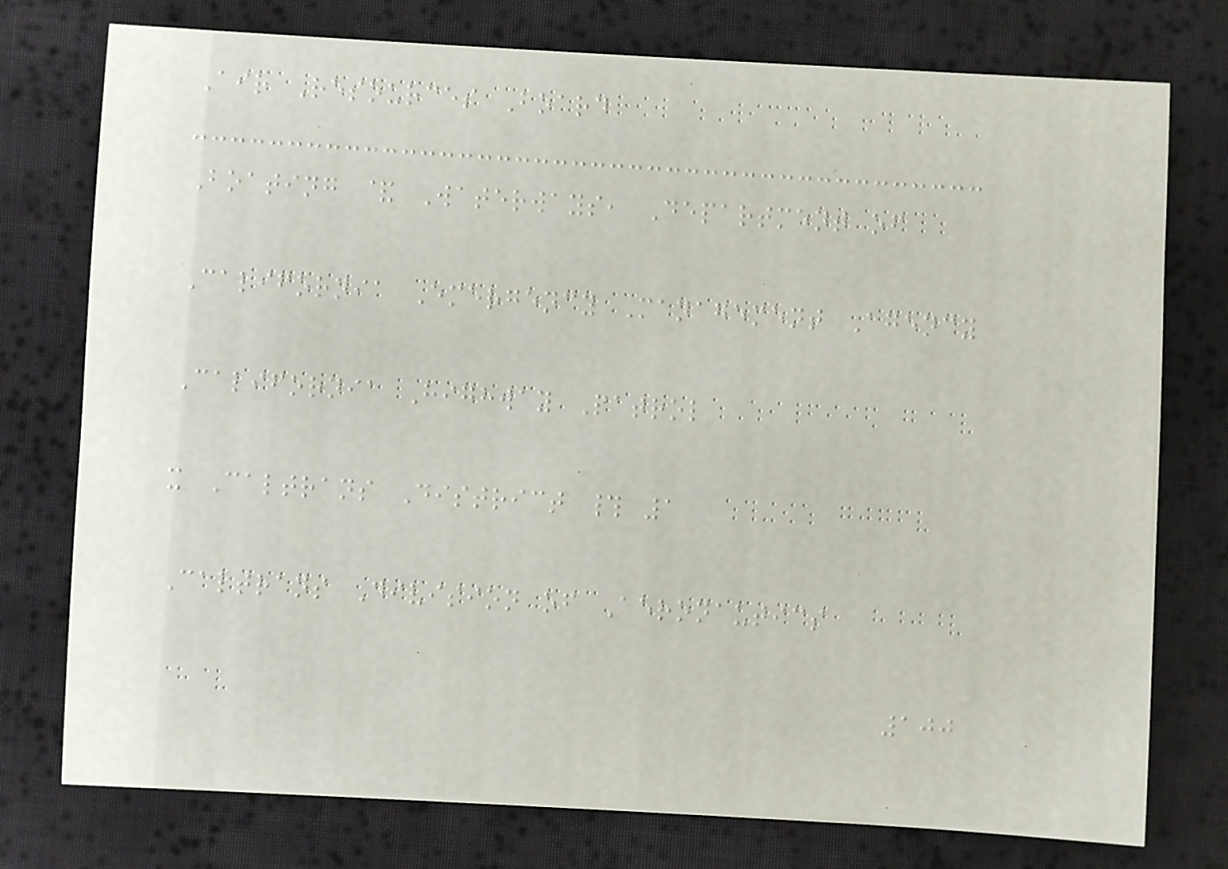Air Resources Board
Boating & Waterways, Department of
California Emergency Management Agency
California Highway Patrol
x Caltrans District # 1
Caltrans Division of Aeronautics
100
